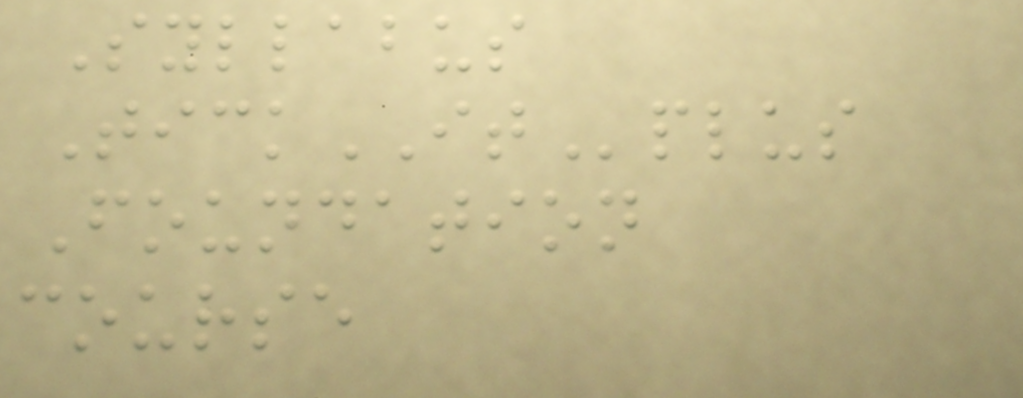Syllabus
TickITplus
Foundation
course
